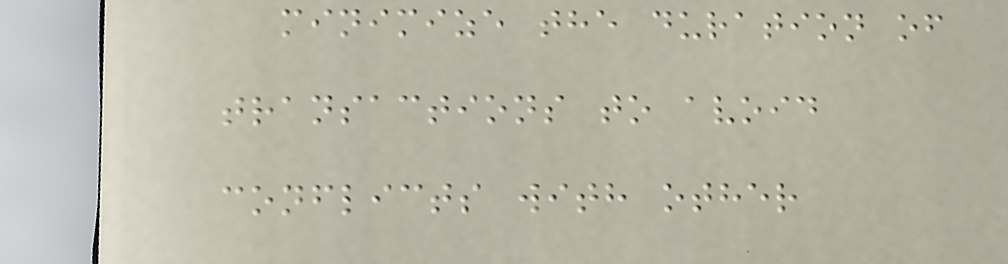minimize the duration of
transactions to avoid
conflicts with other
